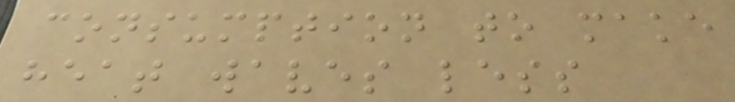consumption to make
heat waves less
